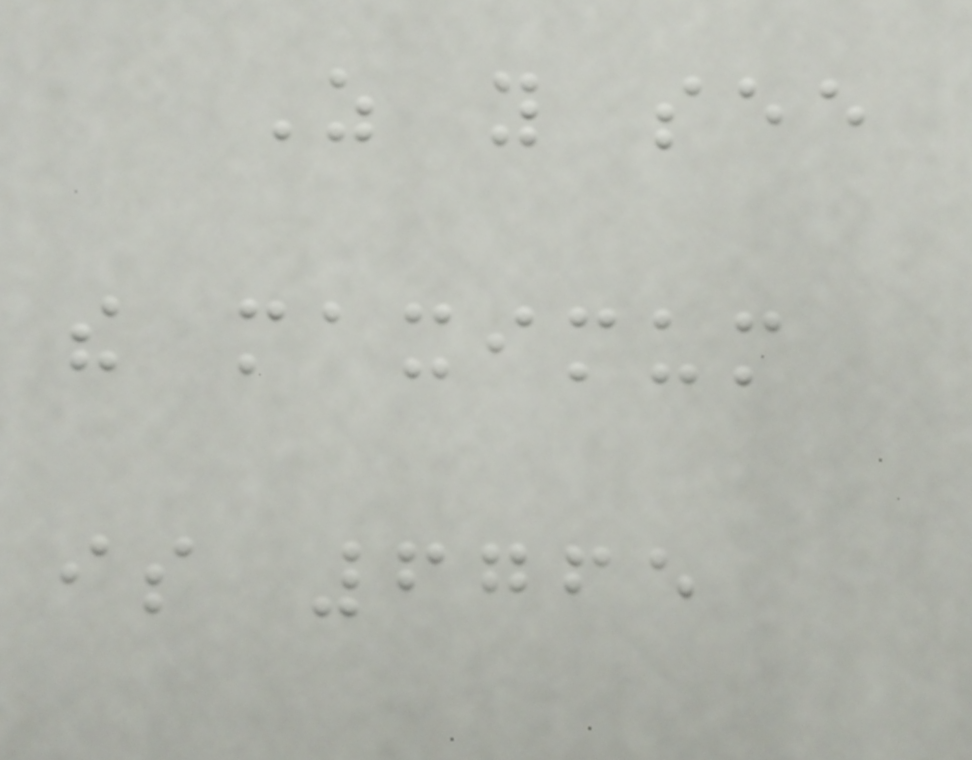As you see
the maximum
is 6765
